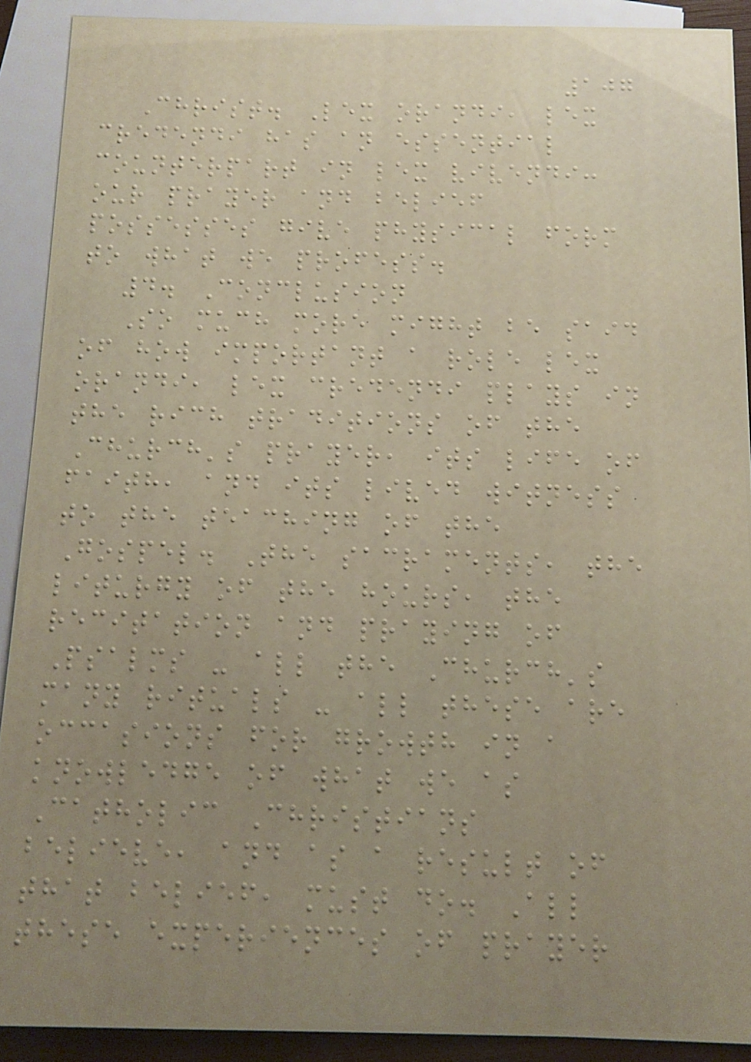107
Christ. Lex orandi, lex
credendi has an essential
counterpart in lex vivendi:
our prayer and belief
possesses give physical form
to what we profess.
4. Conclusion
So much more might be said
of how important a role lex
orandi, lex credendi plays in
the rich traditions of the
Church's prayer, its life of
faith, and its lived witness
to the teaching of the
Gospel. The sacraments, the
liturgy of the hours, the
recitation and praying of
Psalms - all the Church's
many rituals - all these are
occasions for growth in a
knowledge of what we as
Catholic Christians
believe, and as a result of
that belief, must do. All
these experiences of prayer
